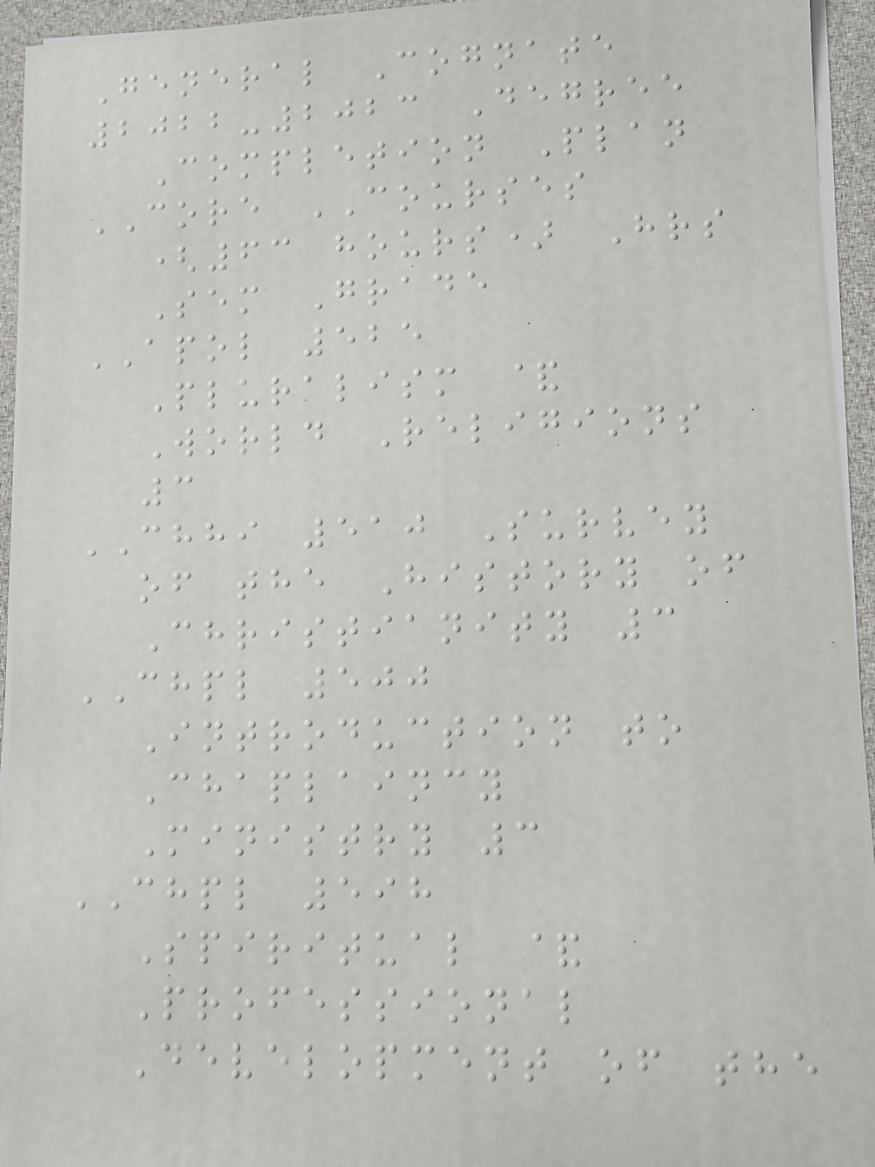General Cognate
2022-2023 Degree
Completion Plan
CORE COURSES
(63 hours) Hrs
Sem Grade
APOL 525
Pluralism &
World Religions
3
CHHI 510 Survey
of the History of
Christianity 3
CHPL 500
Introduction to
Chaplaincy
Ministry 3
CHPL 598
Spiritual &
Professional
Development of the
